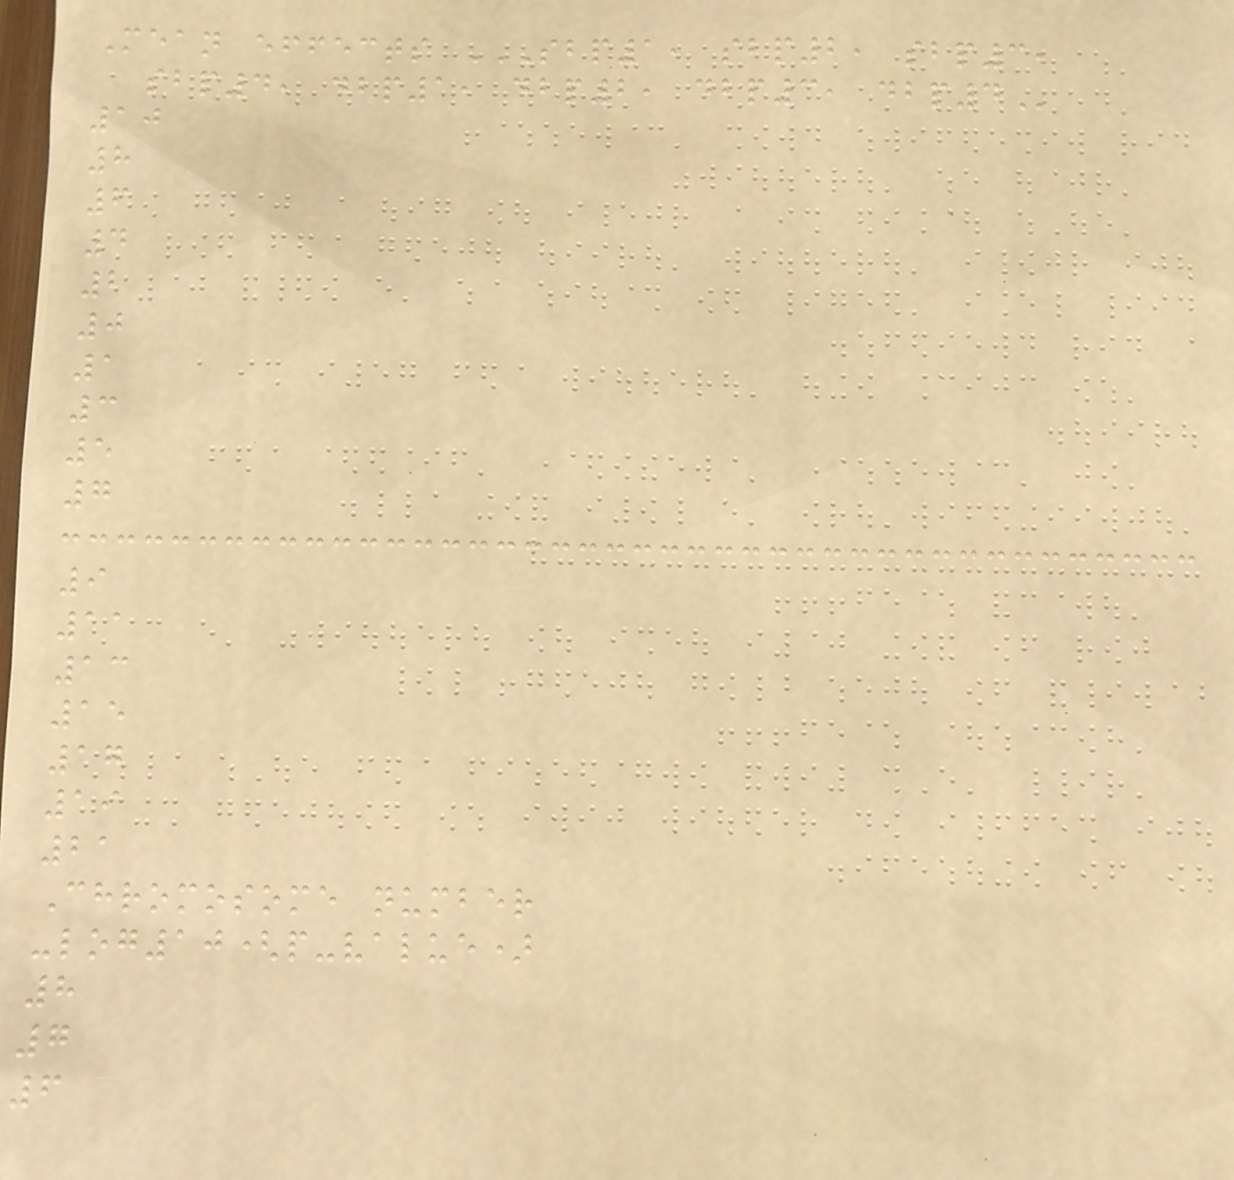Mean effects SBP1, SBP2, SBP3,
SBP4, DBP1, DBP2, DBP3, DBP4
10
8
6
4
2
0
1
3
5
7
9
11
13
15
17
19
21
Chromosome number
-log10(p-value)
8
7
6
